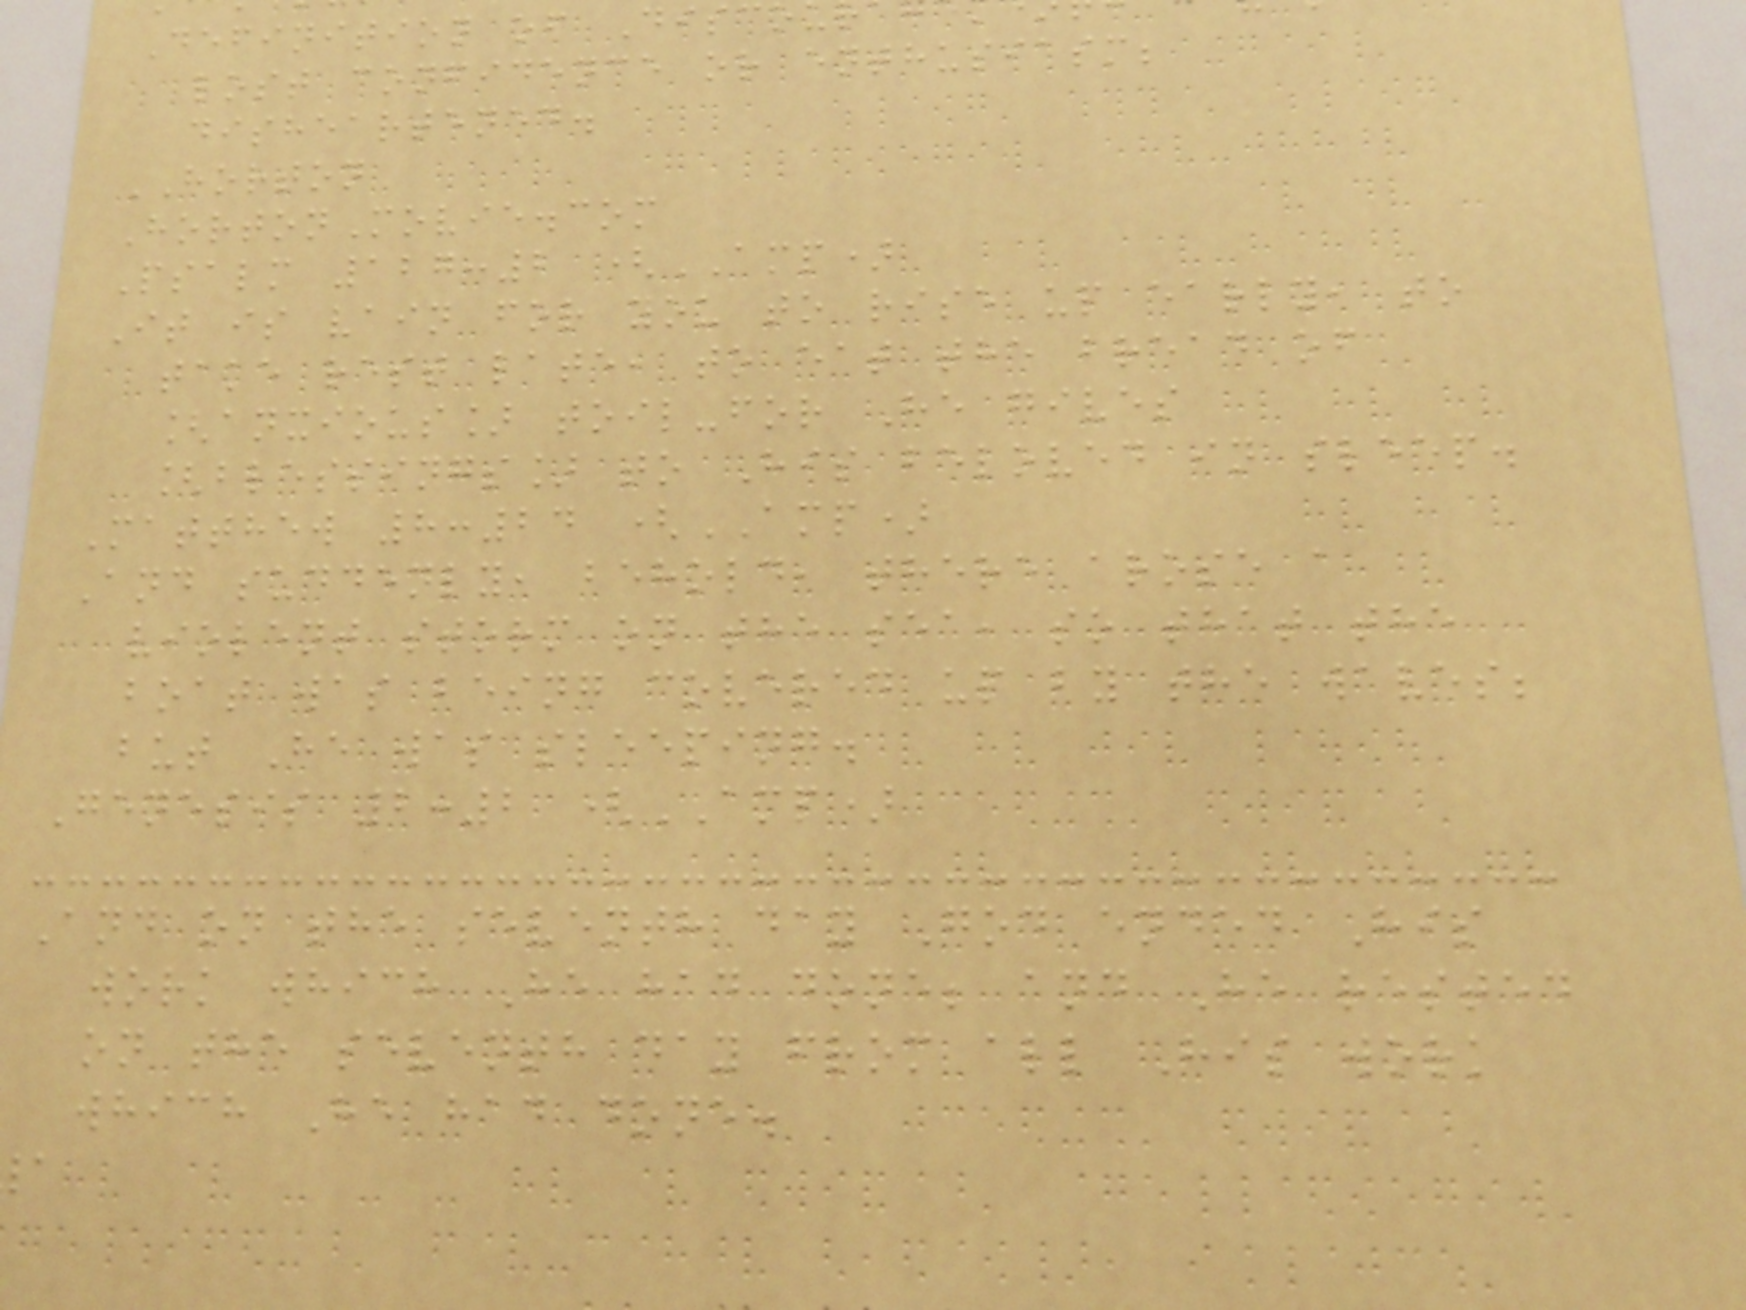Definition of Disco
lost confidence or enthusiasm;
disheartened.
HORTON
HortonMovie.com
Psalm 127:2 (AMP)
It is vain for you to rise up early, to
take rest late, to eat the bread of
[anxious] toil-for He gives
[blessings] to His beloved in sleep.
Matthew 8:24 (AMP)
And suddenly, behold, there arose a
violent storm on the sea, so that the
boat was being covered up by the waves;
but He was sleeping.
Genesis 2:2 (AMP)
And on the seventh day God ended His
work which He had done; and He rested
on the seventh day from all His work
which He had done.
